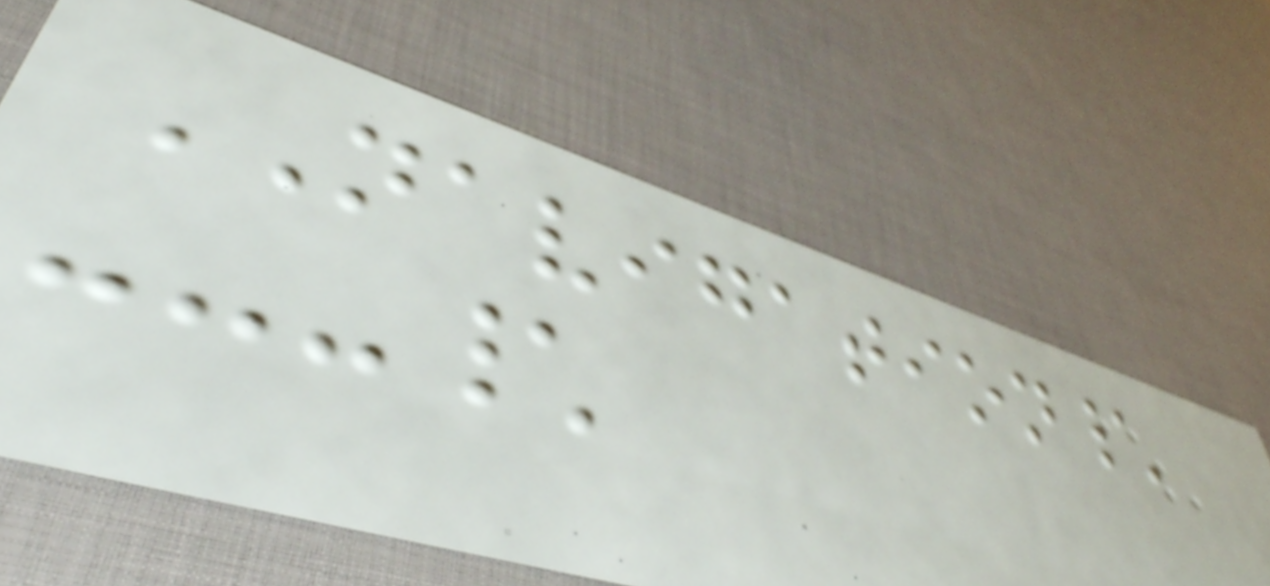NAVIGATION\
---\
